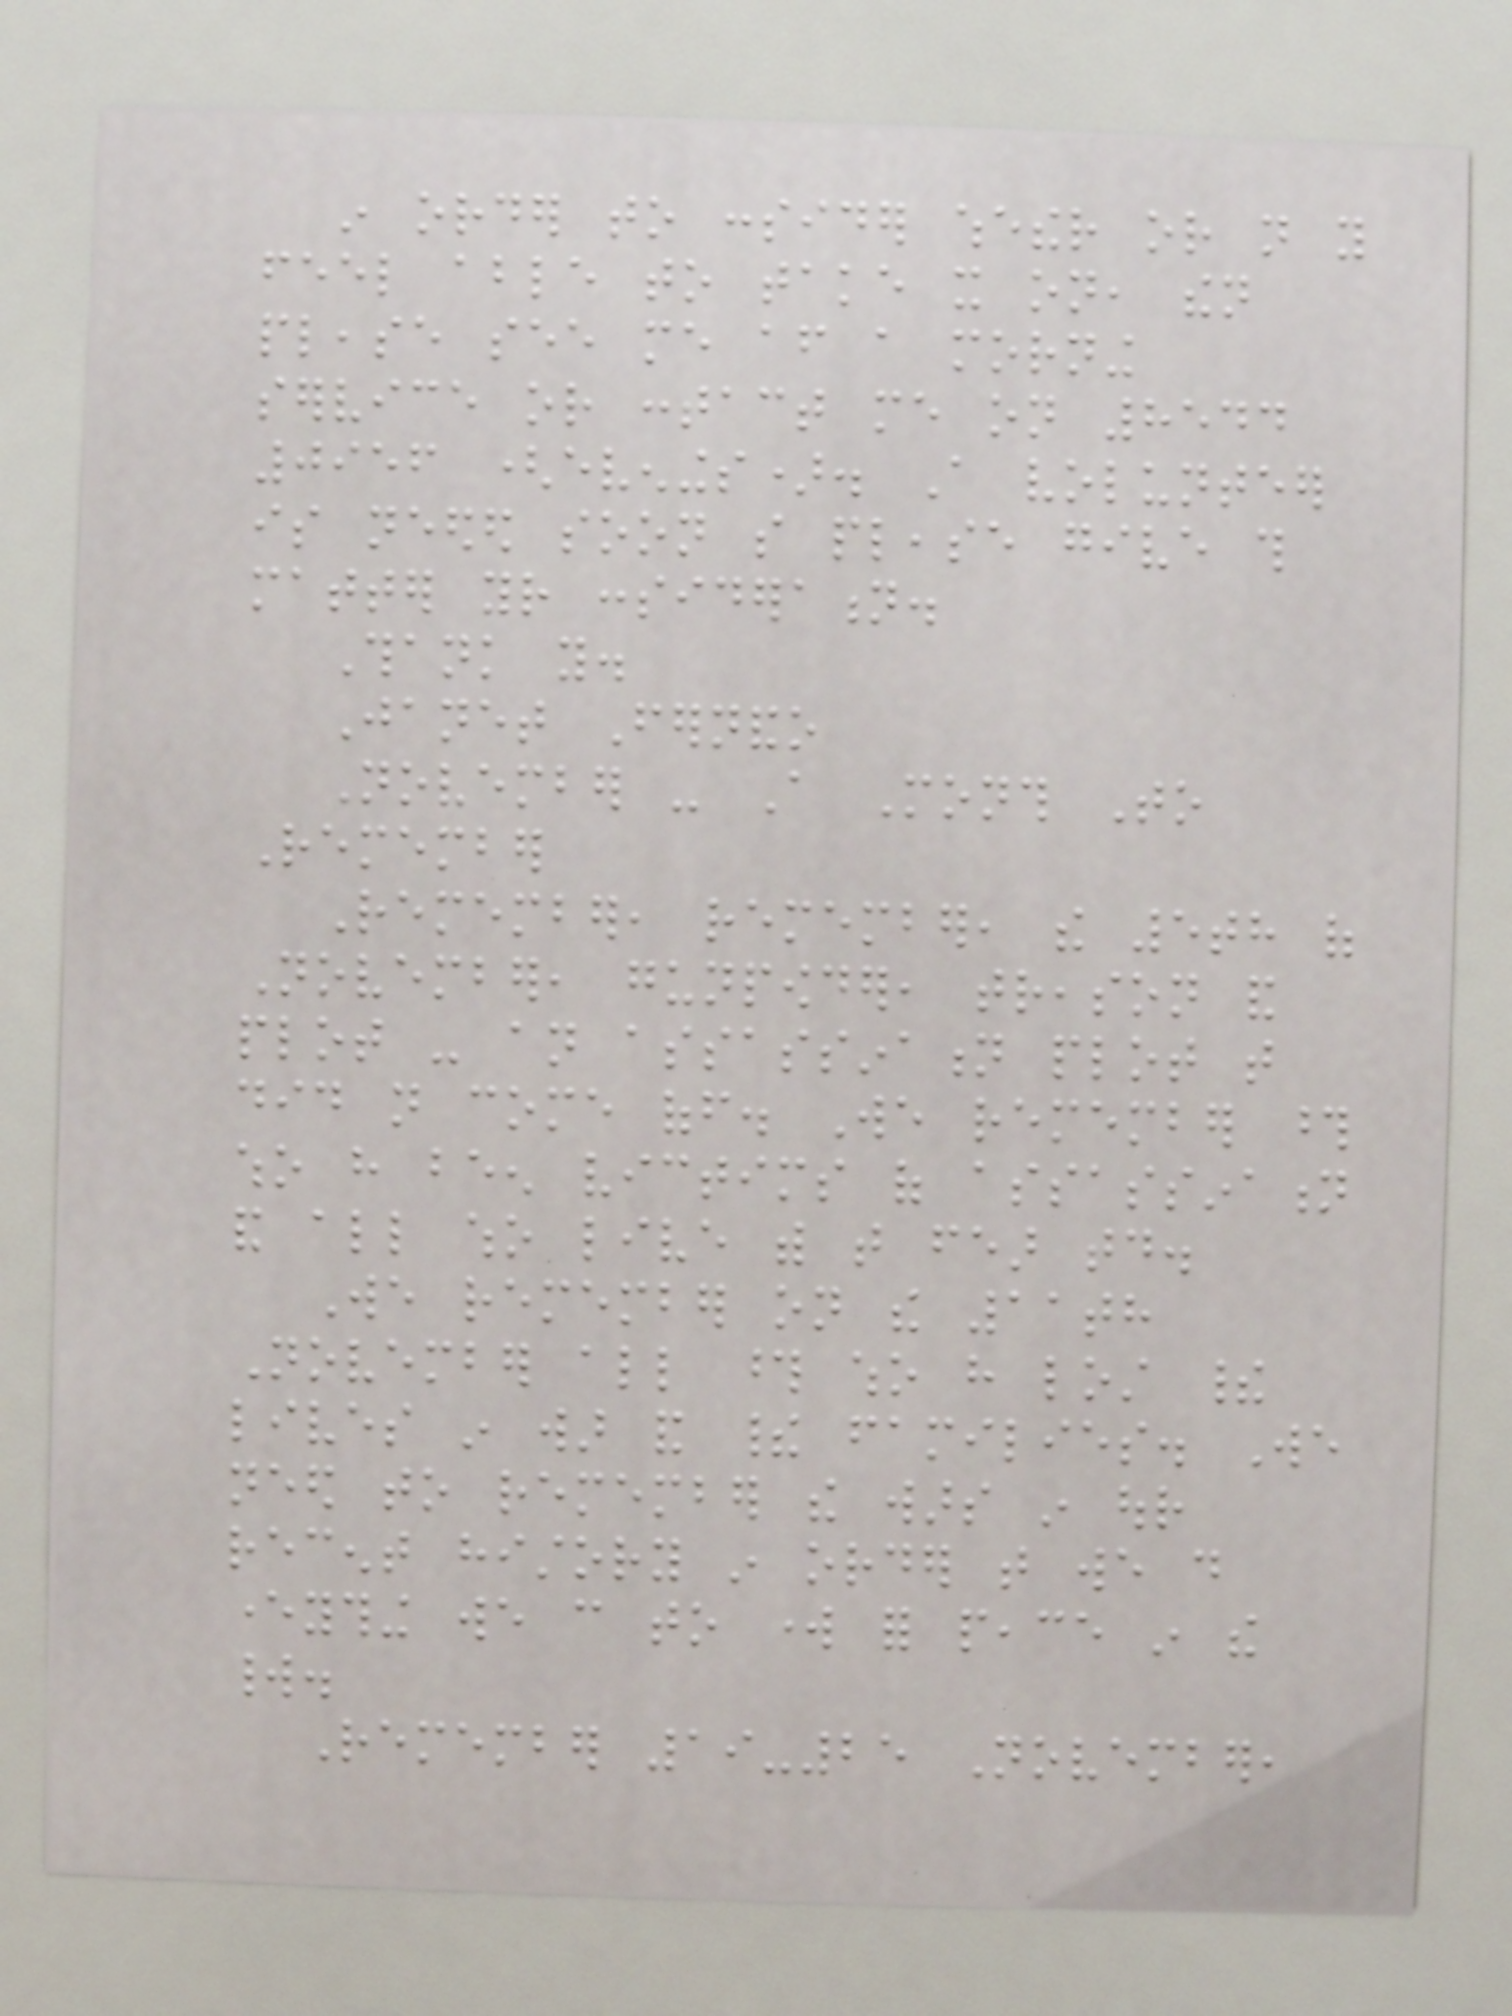in order to consider whether or not you
feel able to take it on, then
please see me after a morning
service or contact me on 8544
0956 (evenings). A volunteer
is needed soon so please give this
matter your consideration.
Thank you.
Janet Fernando
November - A Month To
Remember
Remember, remember, the 5th of
November, gunpowder, treason and
plot - an assassination plot that
did not come off. We remember those
who have been victims of assassination
and all who live with that fear today.
We remember on the 11th
November all those who have lost their
lives in war and their families. We
need to remember the wars in our
recent history in order that we do
everything we can to work for peace in the
world.
Remember 19-25 November,
